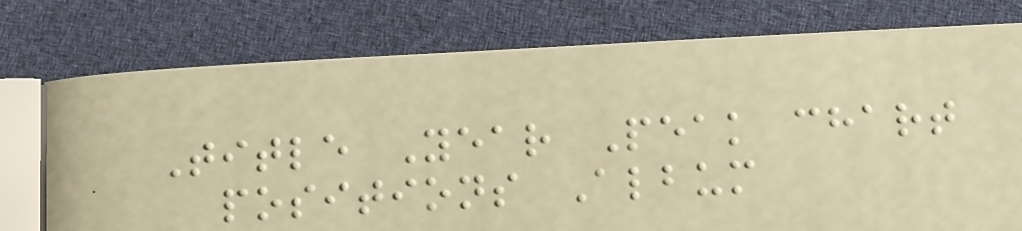Title Year Peak chart
positions Album
